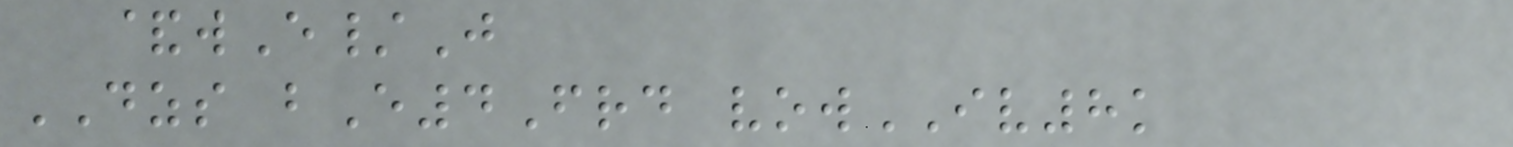&wE/J
DZS bE4Frd vowIV8k
